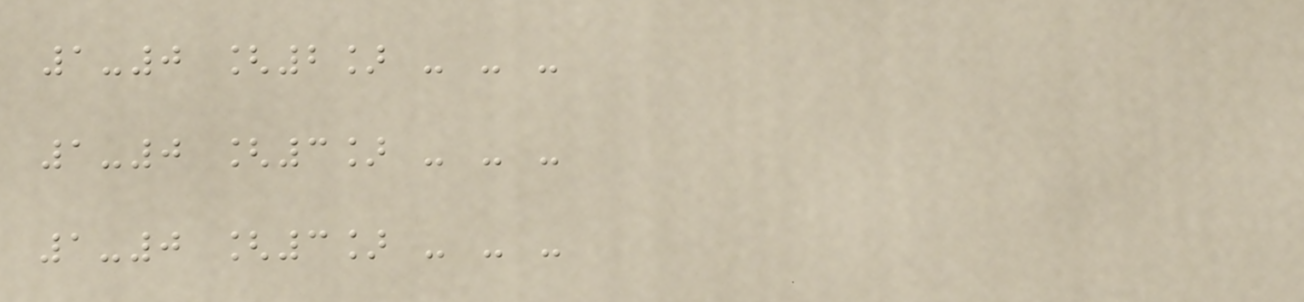1-0 [2] - - -
1-0 [3] - - -
1-0 [3] - - -
